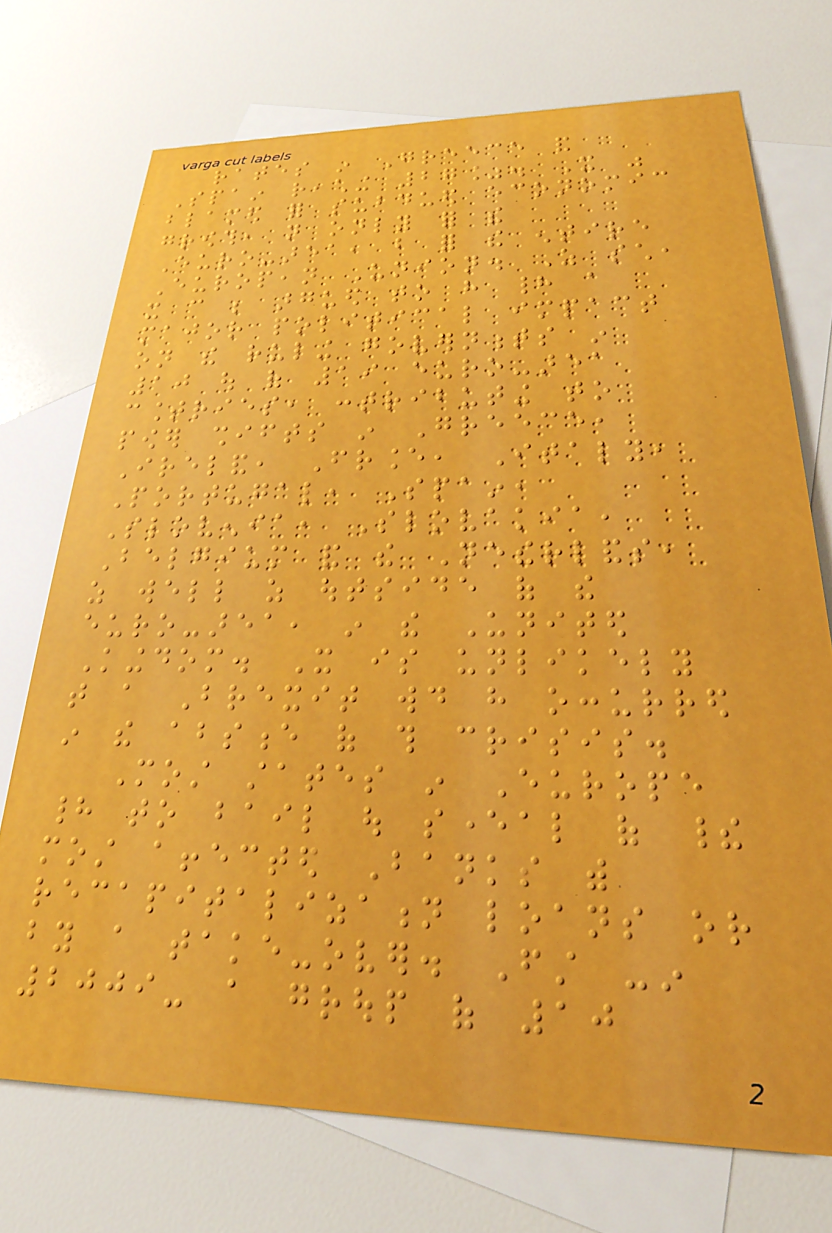rates in Greece and
Spain reaching 27%. It was
blamed for subdued economic
growth, not only for the
Euro-area, but for the entire
European Union. As such,
it can be argued to have had a
major political impact
on the ruling governments in
10 out of 19 euro-area
countries, contributing to
power shifts in Greece,
Ireland, France, Italy,
Portugal, Spain,
Slovenia, Slovakia,
Belgium and the Netherlands,
as well as outside of the
euro-area, in the United
Kingdom. It is unlikely
that a Brexit would have occurred
in the absence of this crisis.
Most states in Europe
had to bail out several of their
most affected Banks with
recapitalization loans or
by a take-over. First -in
2009- a group of 10
